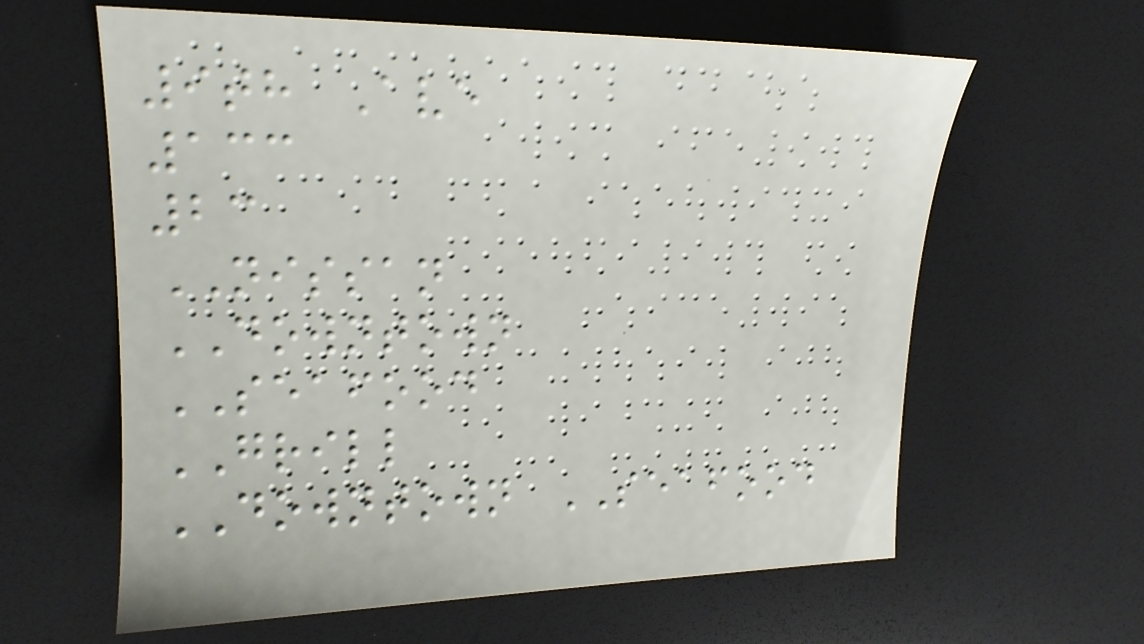9th Ave
133
23
NISSAN
DOWNTOWN
SEAFOOD
GRILL
DOWNTOWN SEAFOOD
